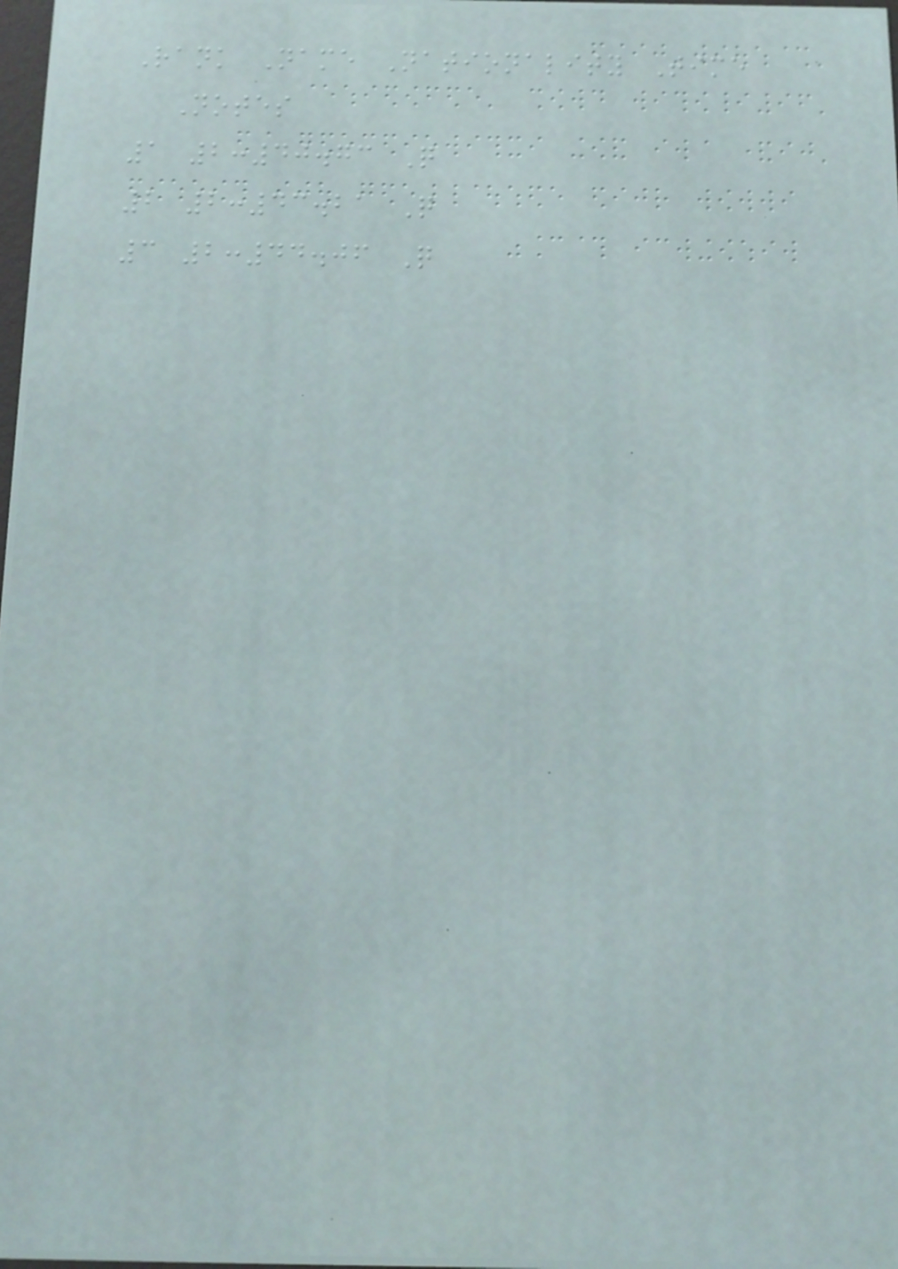Rank Name Nationality Time
Notes
1 2:40.73 Q
2 2:43.21 Q
3 2:44.06 Q
